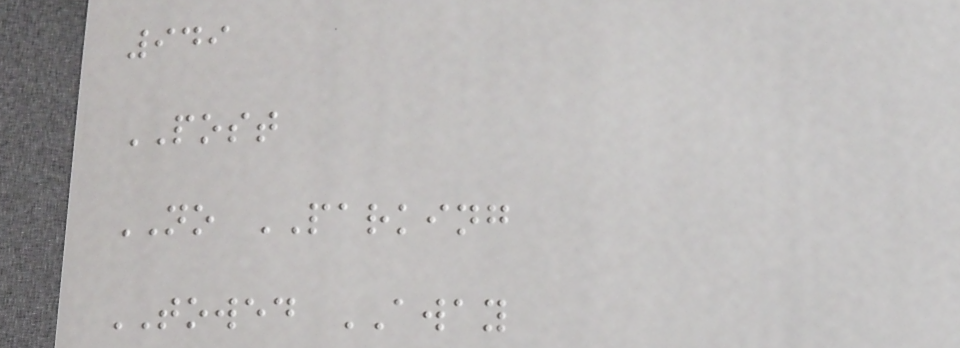949
POST
NO PARKING
TOWED AWAY
